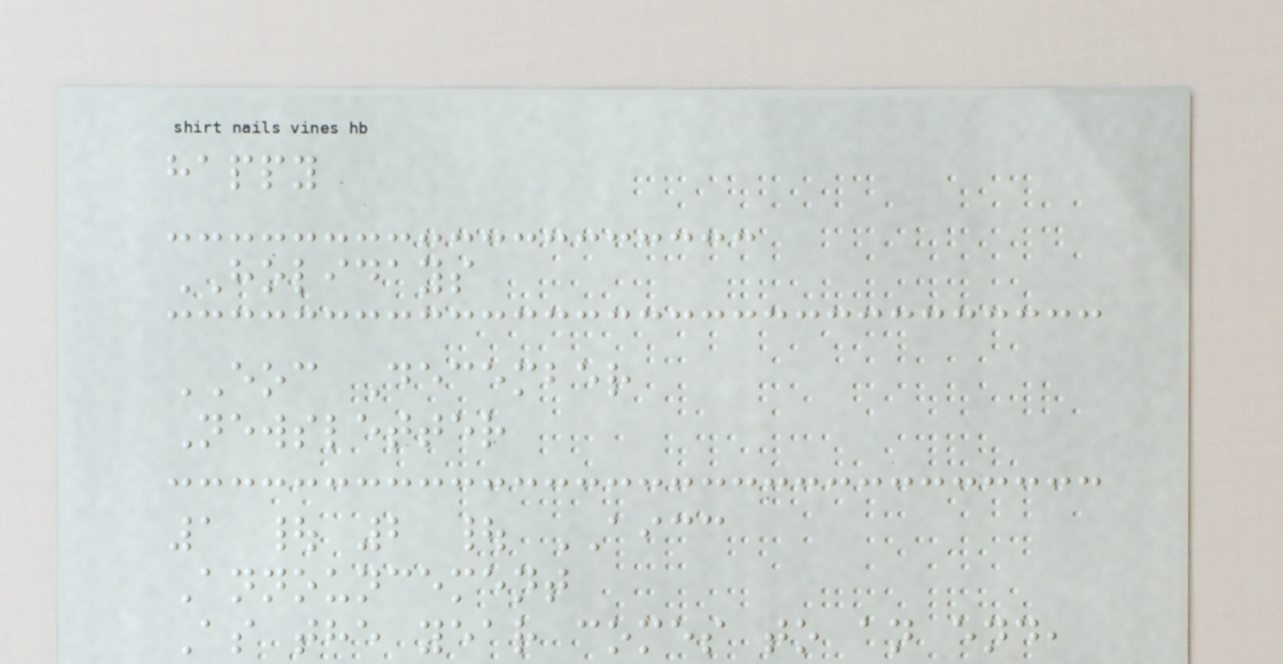happy
HOLIDAYS
EOC December
Newsletter
1 | 2 | AICC
Announcement
As the year comes to an end,
